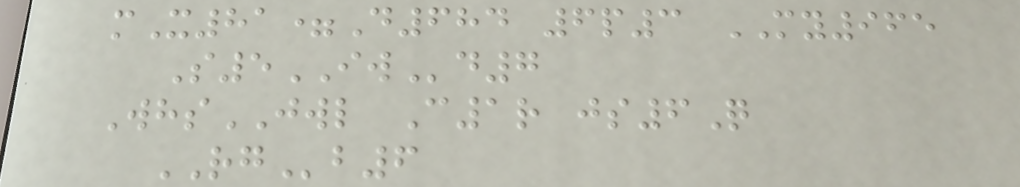mX81=D684 6p3 MY965
S5IWd7
WhsJWL C1r js6Q
RGb6
